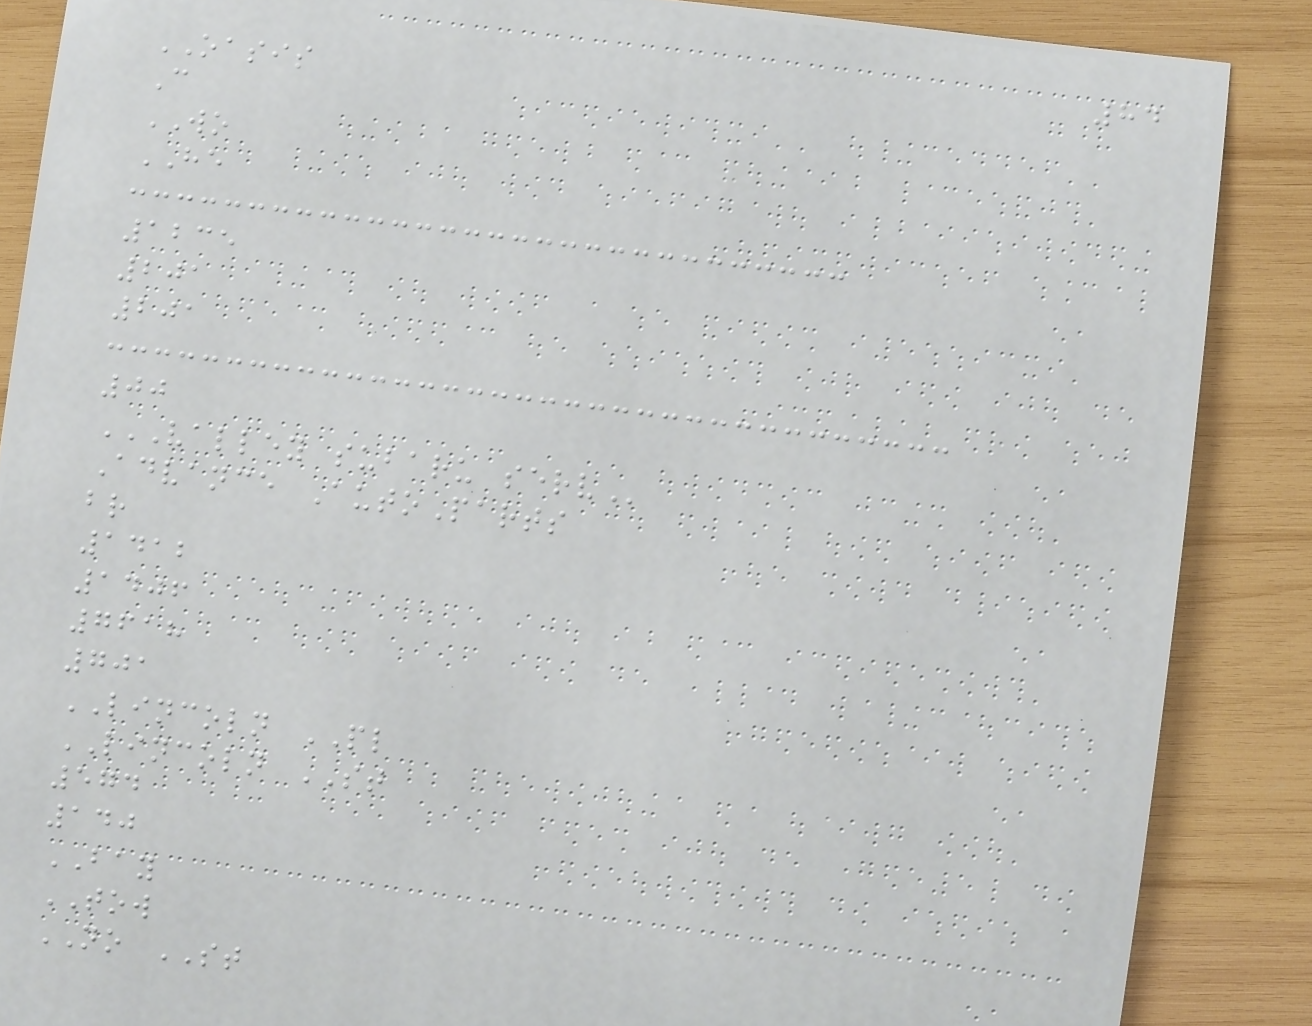84
OASIS
C
WO
HE
1235
201
201
00
VALLEY SUBARU SERV
Advance AutoParts
br
1412
1406
7618
701
LINCOLN PL
LINCOLN ST
574
140
BAY
TOW
NO ST
